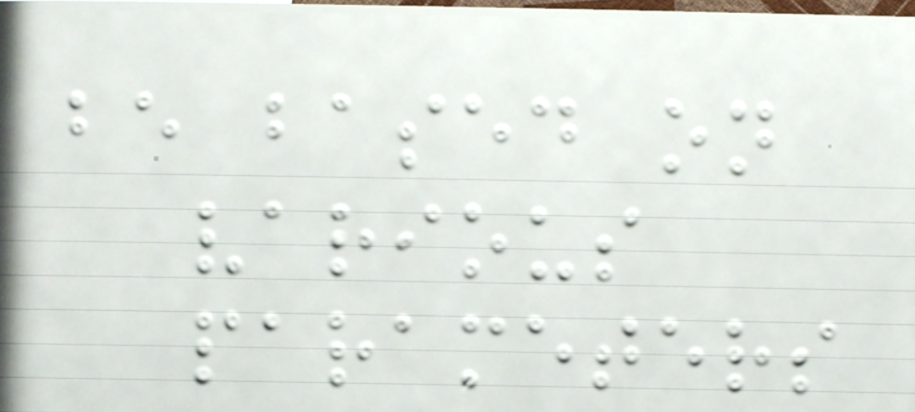be based on
various
parameters
